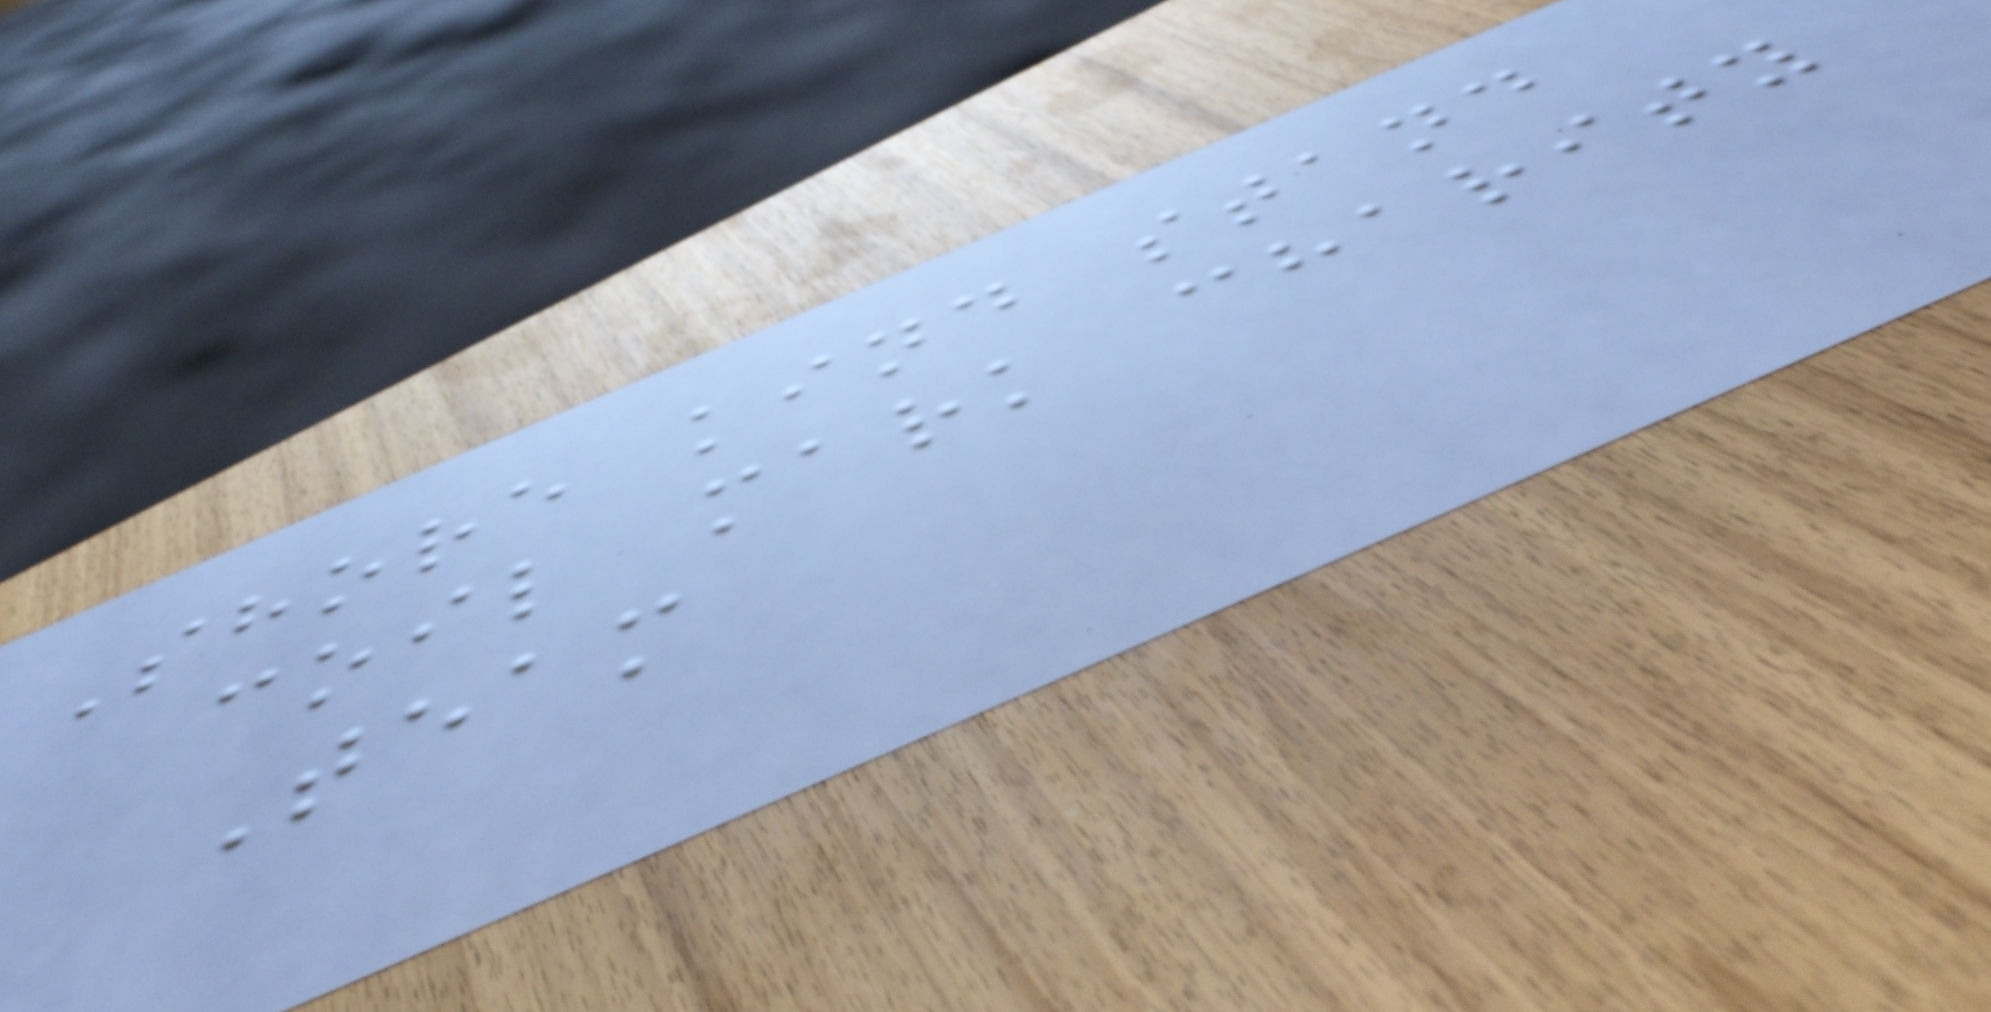Shore kind stand
coil mark charity
Team
